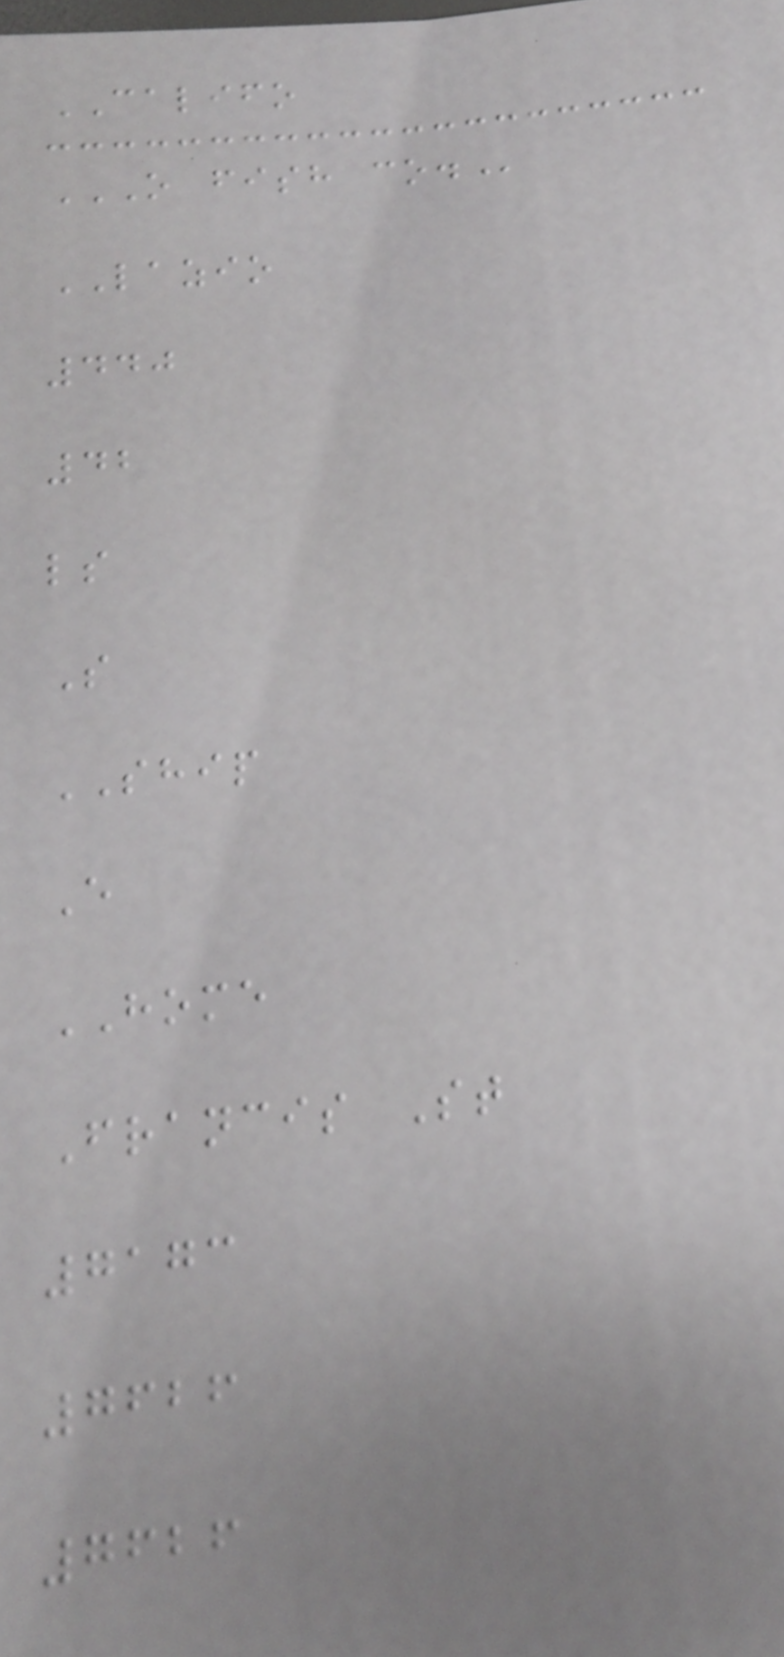CALIFO
O FISH CO.
LAZIO
440
42
ls
S
SHIP
E
HOME
Francis St
7173
7626
7626
